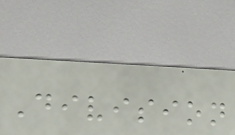Division
